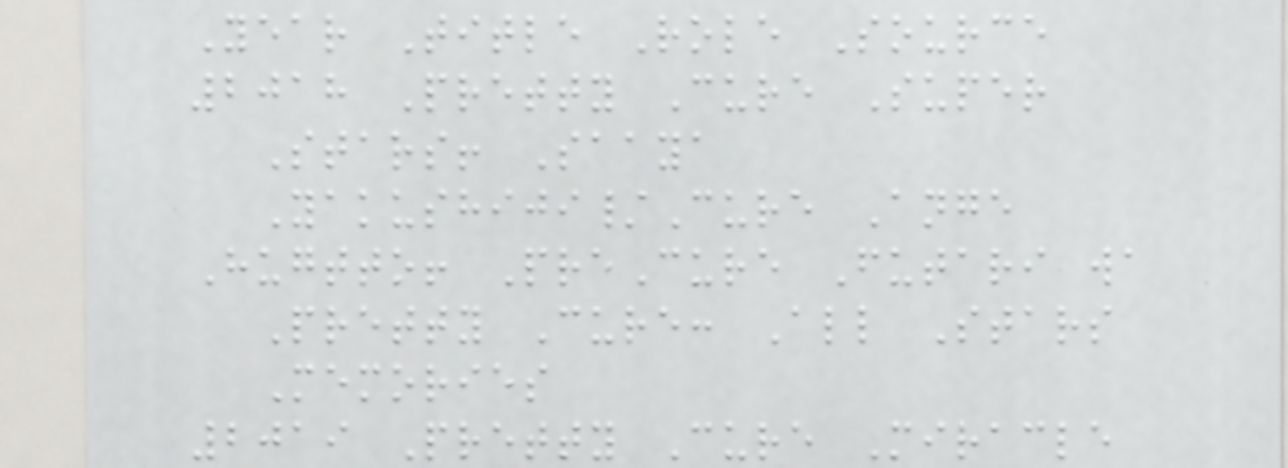Year Title Role Source
2018 Pretty Cure Super
Stars! Saaya
Yakushiji/Cure Ange
Hugtto! PreCure Futari wa
Pretty Cure: All Stars
Memories
2019 Pretty Cure Miracle
